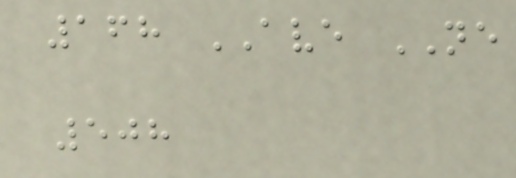168 AVE NE
508
